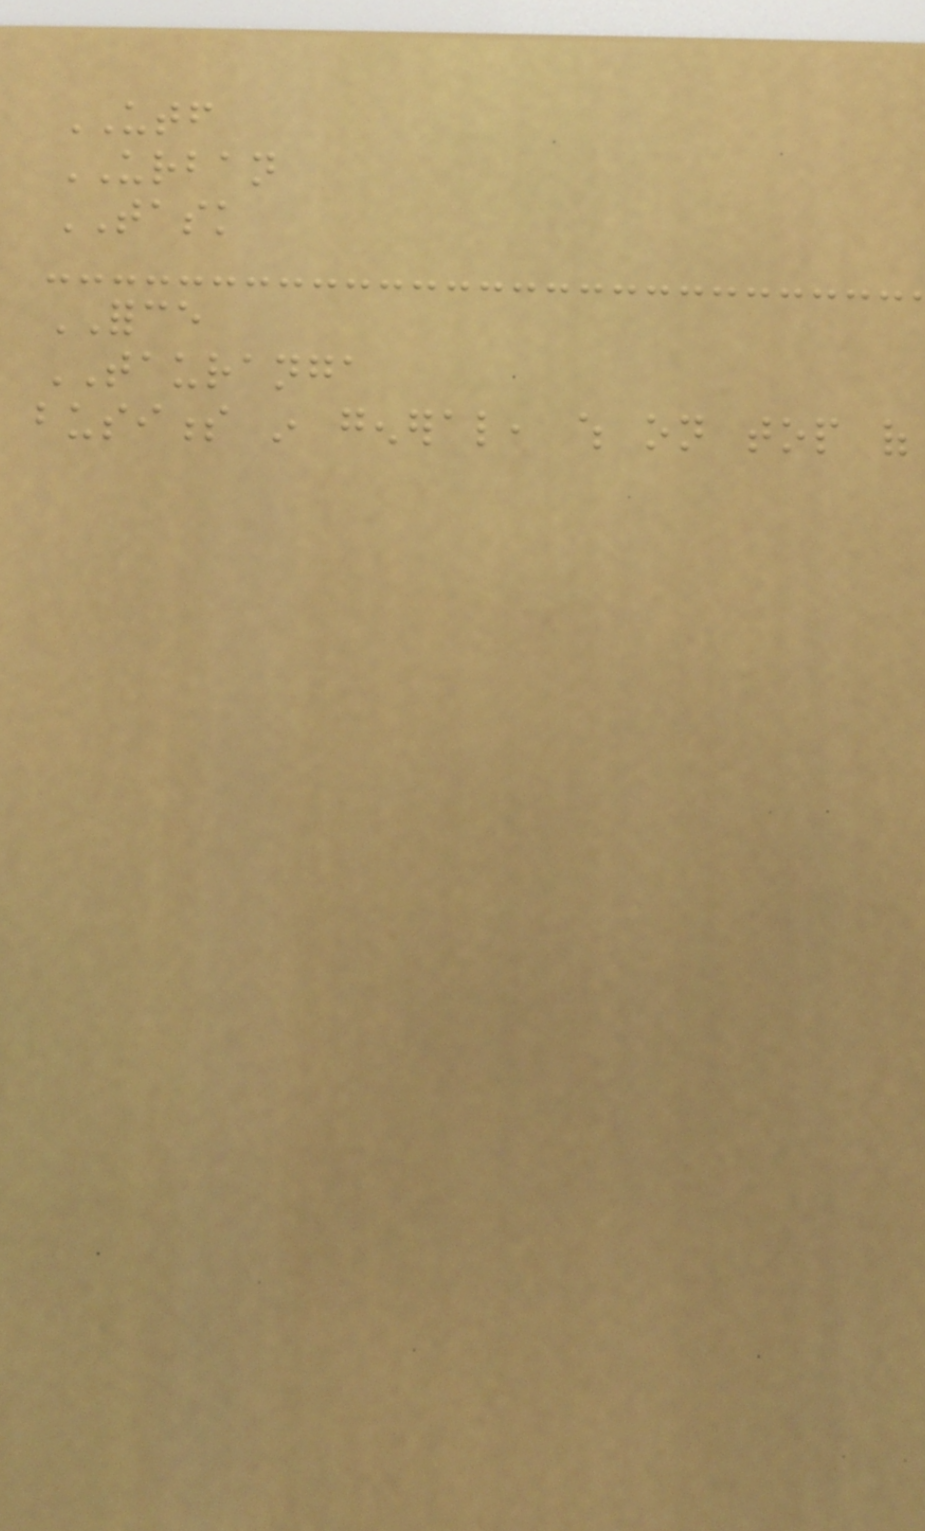UTF
URBAN
TASK
FORCE
TAURANGA
business in general, which on top of
